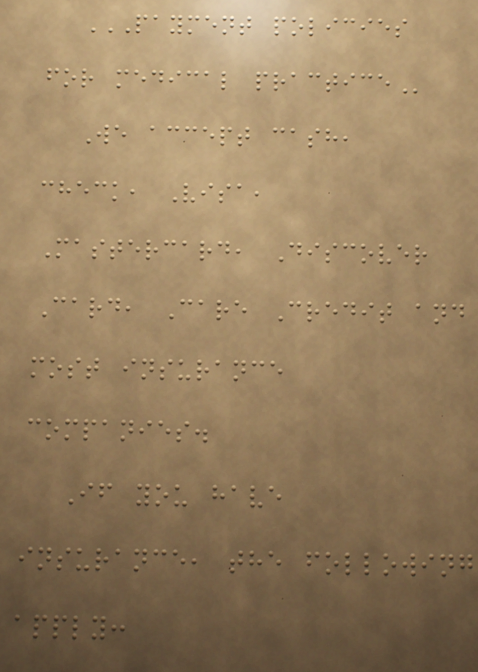PAYMENT POLICIES
FOR MEDICAL PRACTICE
We accept cash,
check, Visa,
Mastercard, Discover
Card, Care Credit and
most insurance
companies.
If you have
insurance, the following
apply:
